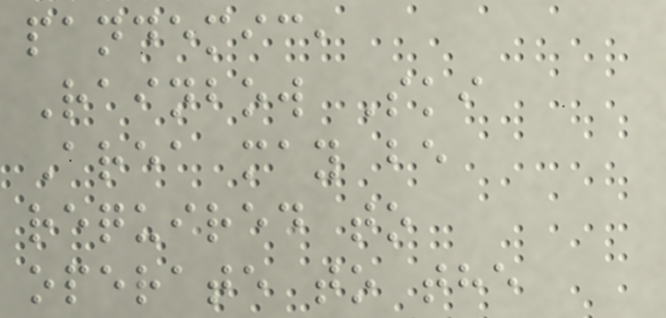pandemic,
Rainbow Ski
Area may be
required to
operate to the
